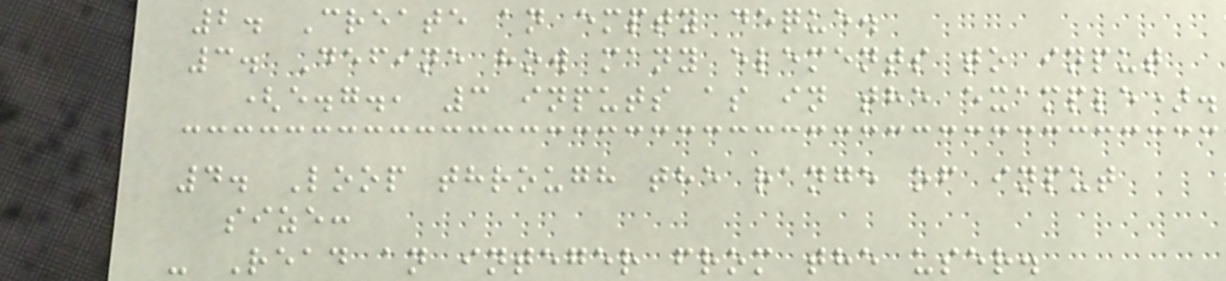2. Create an empty deque.
3. Define how many elements to input
(e.g., 3 inputs as in the example).
4. Loop through the range of input
size:
- Read an integer from the user.
